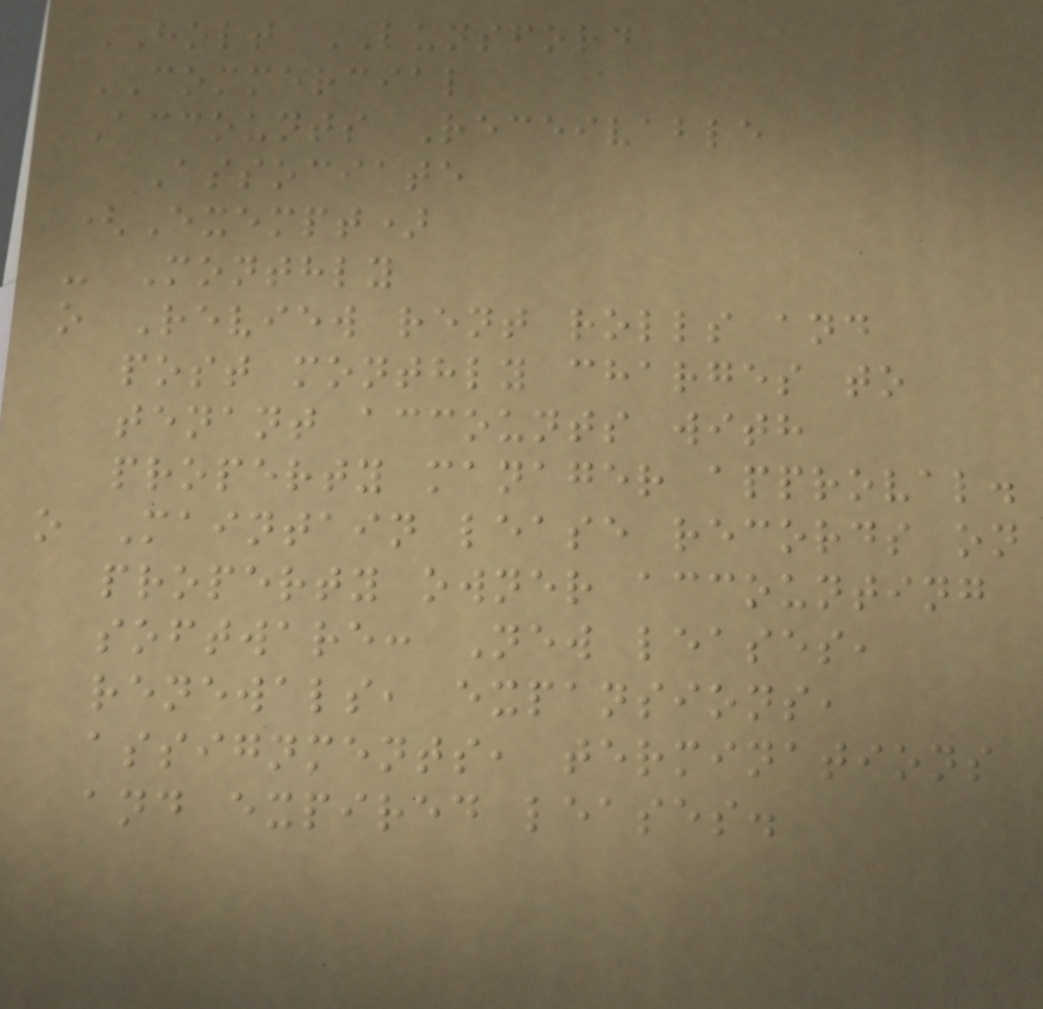HOLT LUNSFORD
COMMERCIAL
Accounts Receivable
Associate
(Exempt)
- Monthly
o Review rent rolls and
post monthly charges to
tenant accounts with
property manager approval.
o Maintain lease records on
property owner accounting
software: New leases,
renewals, expansions,
assignments, terminations
and expired leases.
